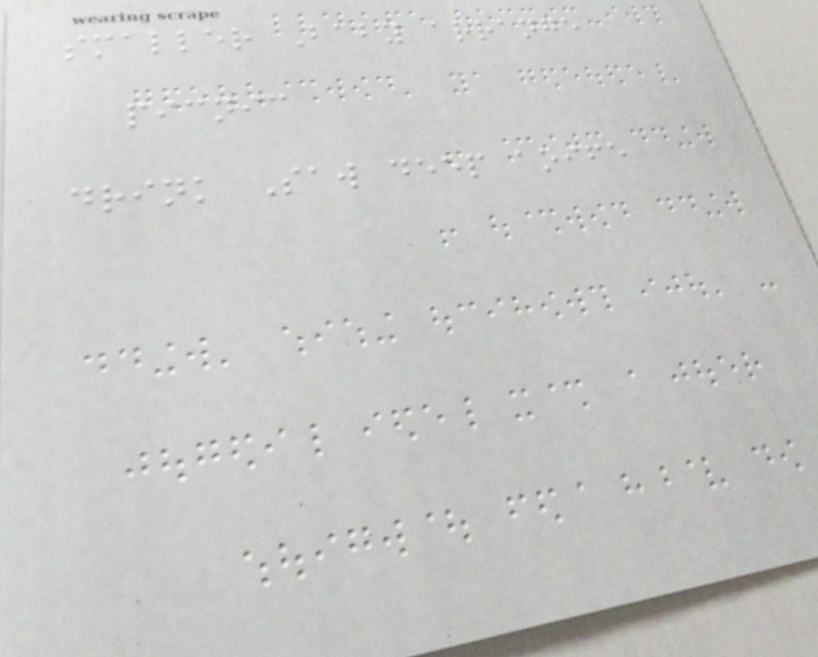smaller Baby arrange
picnic
drink Saw deep aoife
